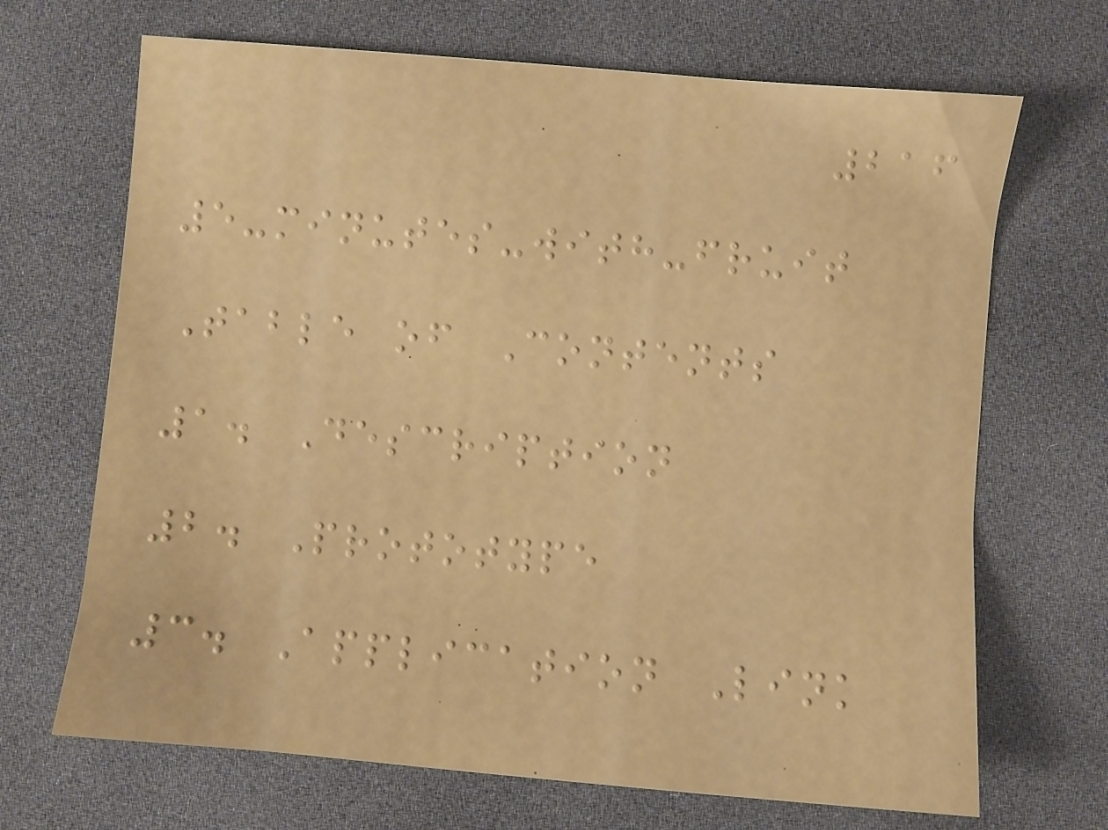216
5-minutes-with-fruit
Table of Contents
1. Description
2. Prototype
3. Application Link
